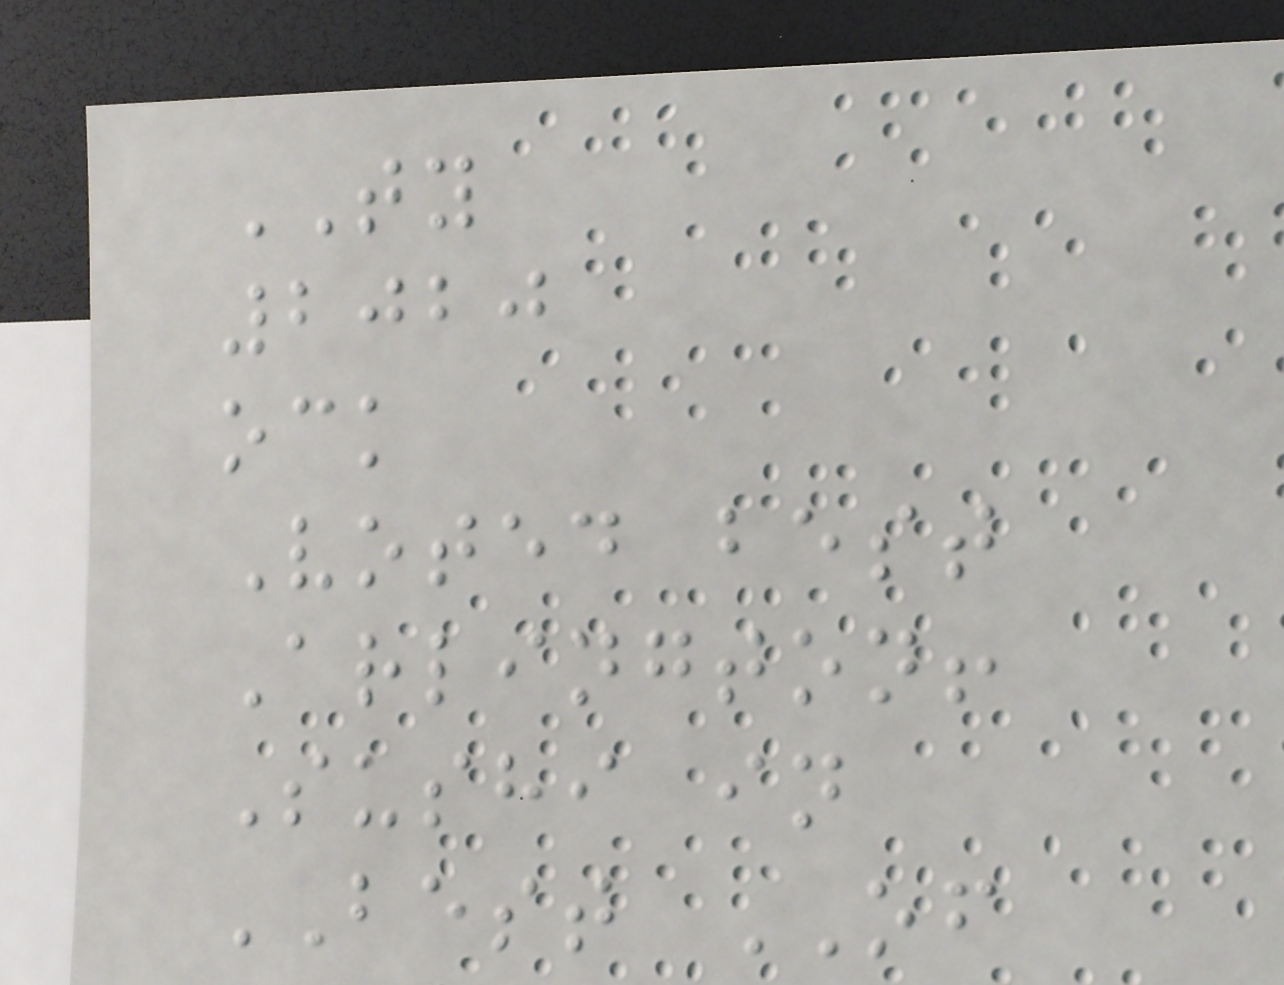TY
2020
ock
Voted best
Arlington!
Sushi in
BEST OF
